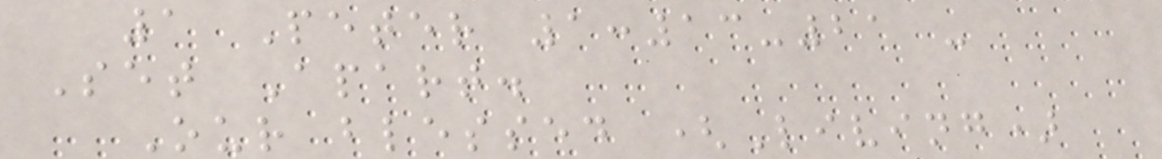1 Peter 1:13-21 -
Set Apart.
Our blessed (Living)
